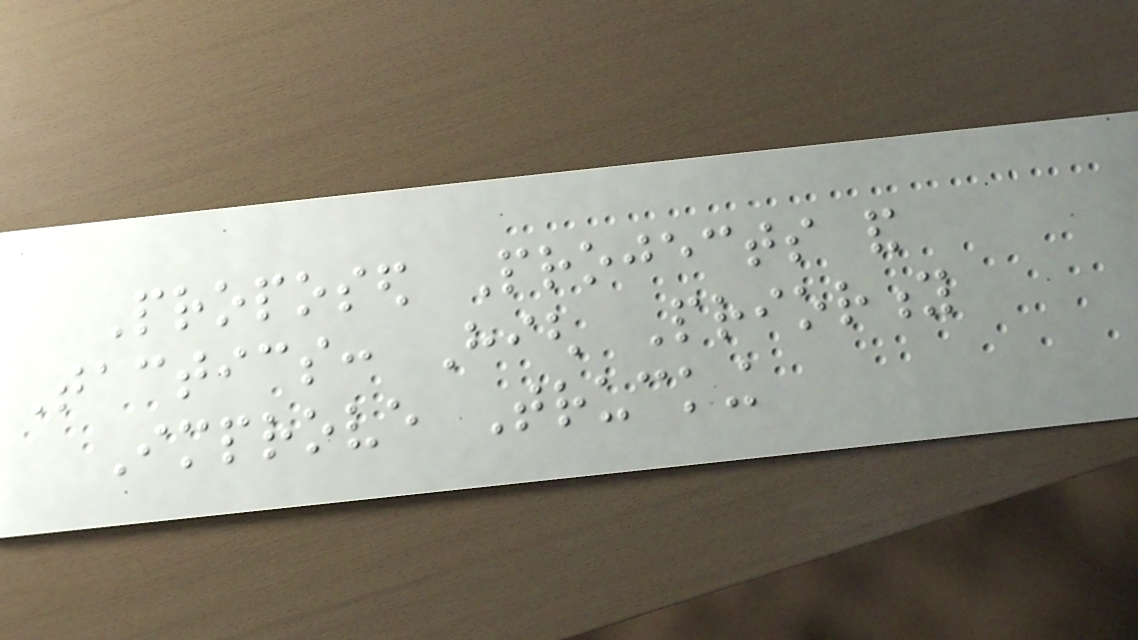Proposed Projects and
Tactics: High Priority
Improve Trucking
